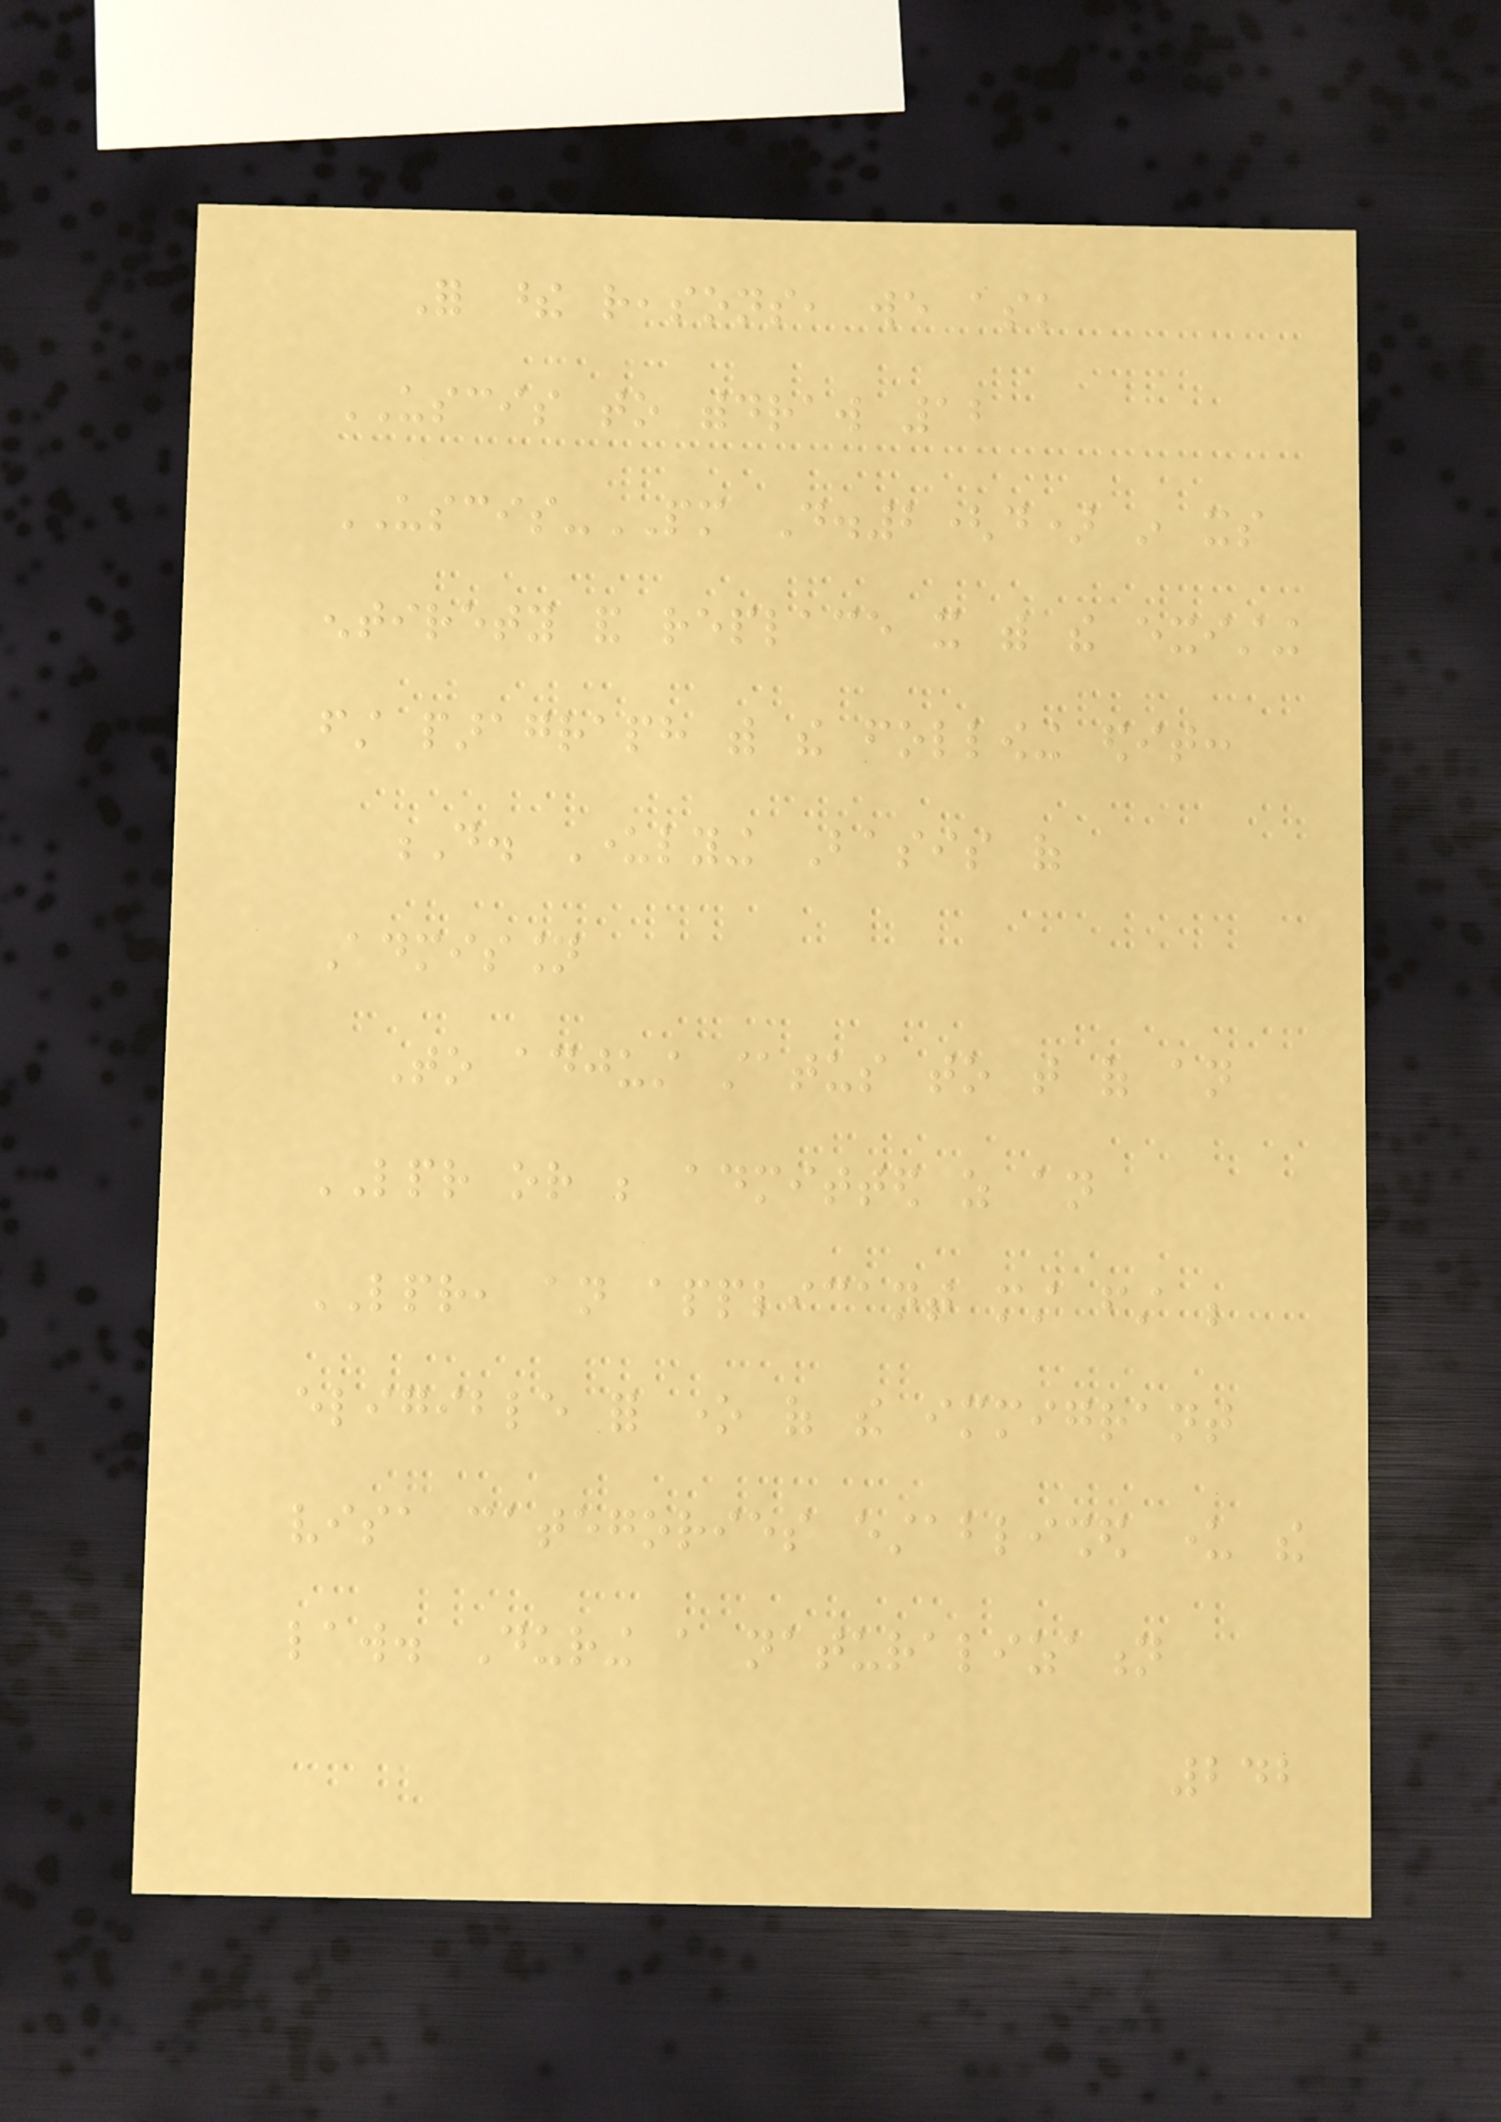For these reasons, we ask
USCIS to withdraw 12
USCIS-PM D.2(d) in its
entirety and replace it with the existing
first paragraph with the following edit:
D. Underlying Basis of
Admission
To adjust status to that of an
LPR or be admitted as an
LPR, an applicant must first be
eligible for one of the immigrant
visa categories established under the
law. During a naturalization
242
